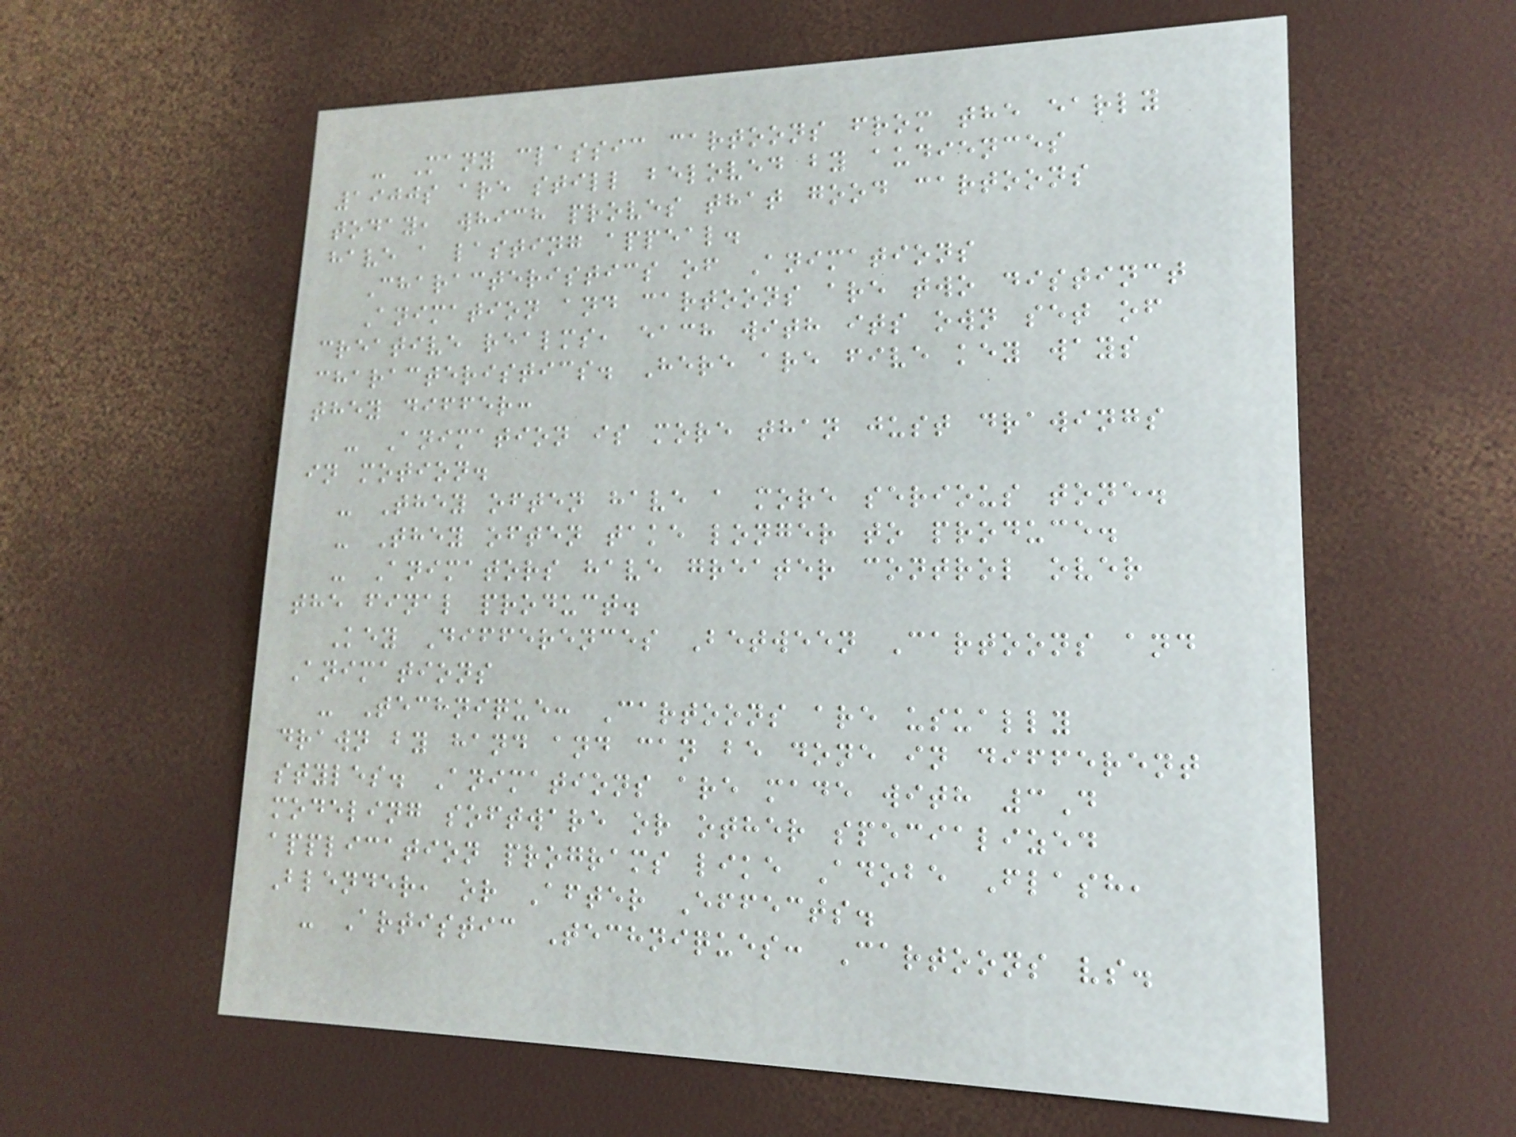- Many classic cartoons from the early
1900s are still beloved by audiences
today, which proves that good cartoons
have a lasting appeal.
Characteristics of Animations
Animation and cartoons are two distinct
creative realms, each with its own set of
characteristics. Here are five key ways
they differ:
- Animation is more than just drawings
in motion.
- They often have a more serious tone.
- They often take longer to produce.
- Animators have greater control over
the final product.
Key Differences Between Cartoons and
Animations
- Technique: Cartoons are usually
drawn by hand and can be done in different
styles. Animations are made with 3D
modeling software or other specialized
application programs like Adobe Flash,
Blender, or After Effects.
- Artistic Techniques: Cartoons vs.
